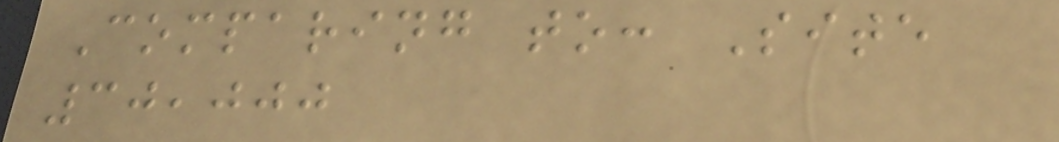Comparing to: Site
30,000
